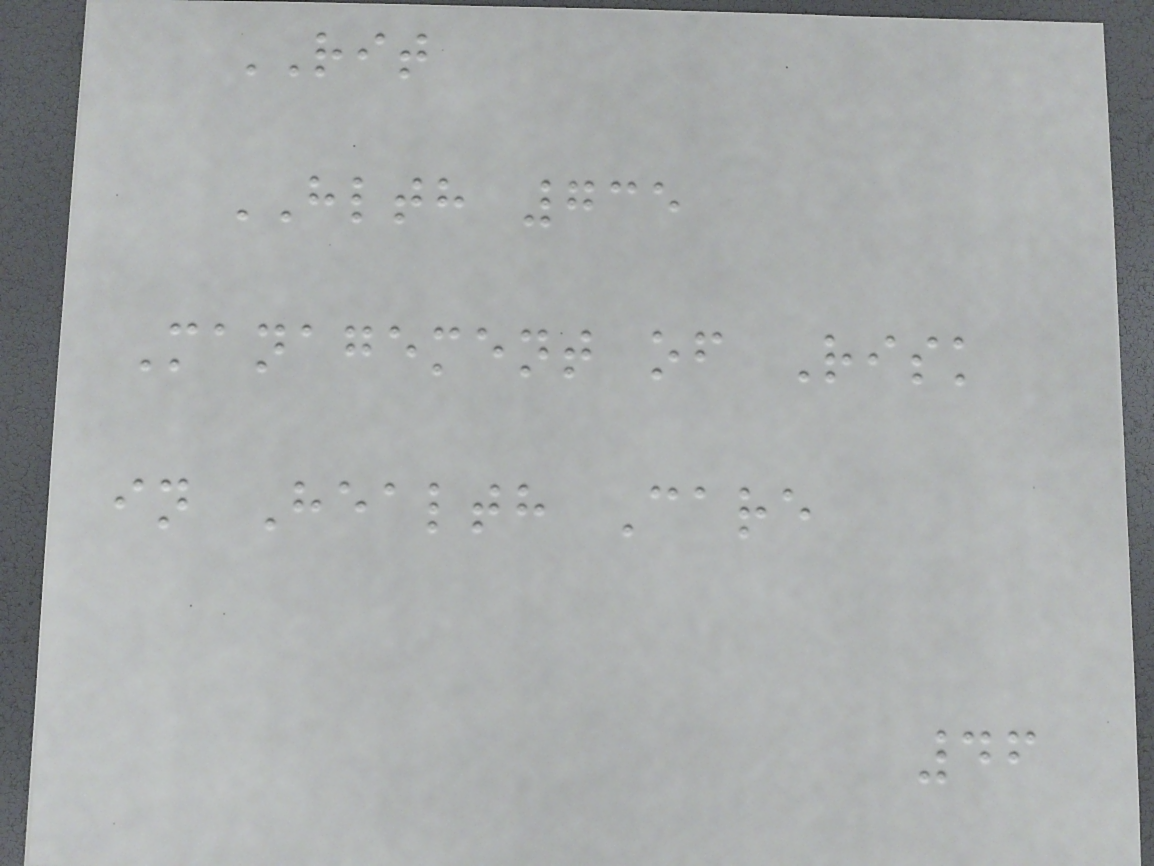RIT
HLTH 735
Management of Risk
in Health Care
46
